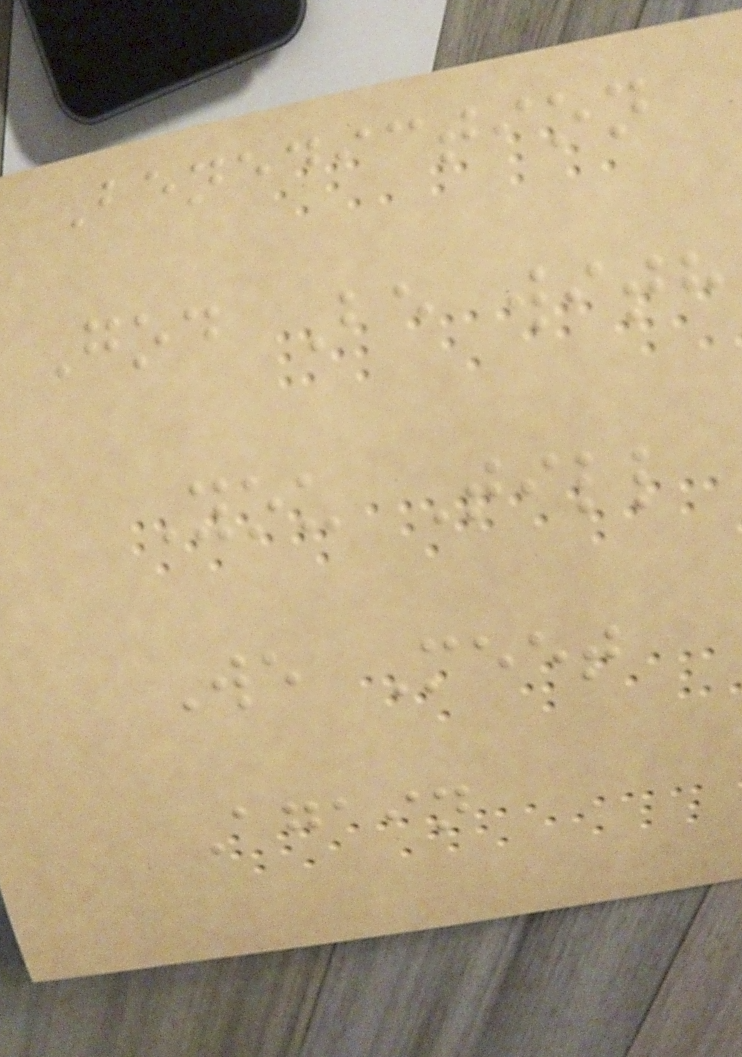Benediction
God Be with
You Till
We Meet
Again
